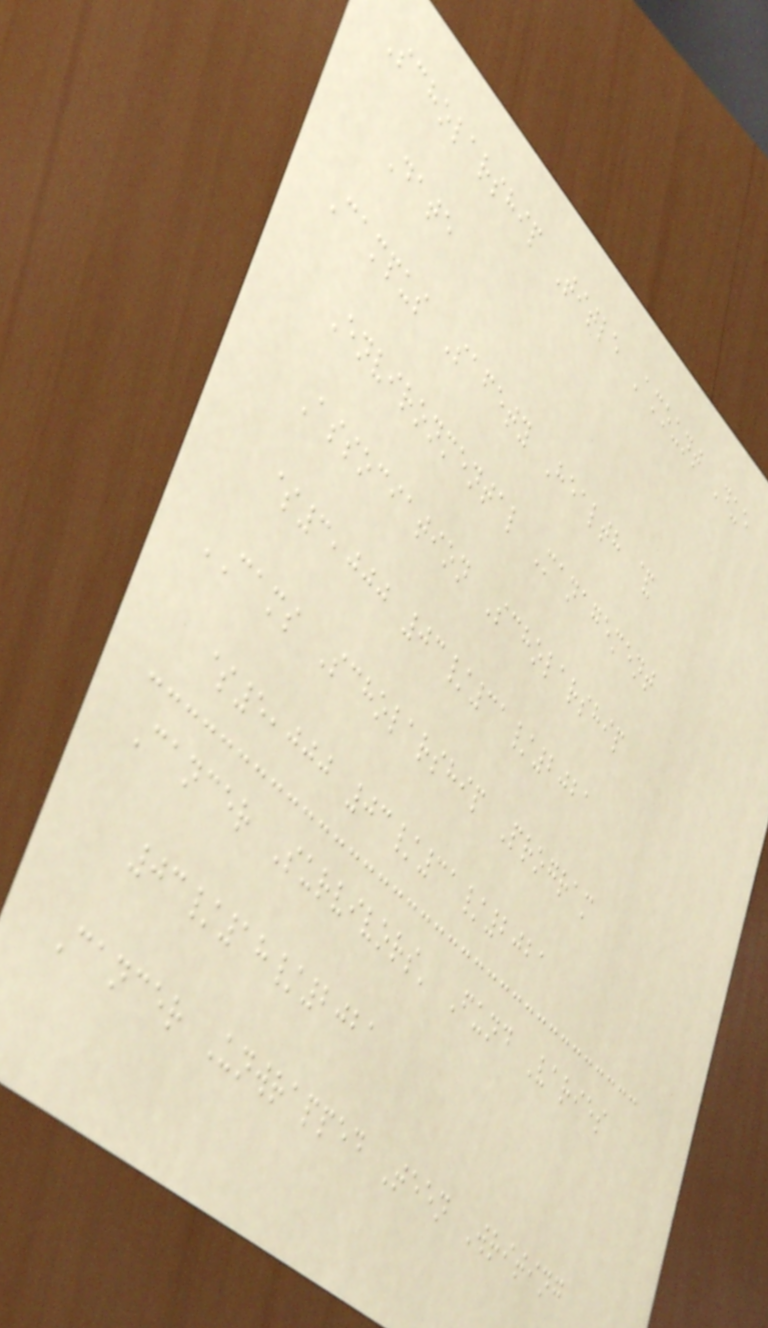Scholarship Title Amount Due
Date
Campus Safety Health &
Environmental Management
Association Scholarship
$3,000 03/31/2021
CAMS Scholarship Program
$5,000 03/31/2021
Cancer Survivors' Fund Varies
03/18/2021
Cancer Unwrapped Teen Writing
